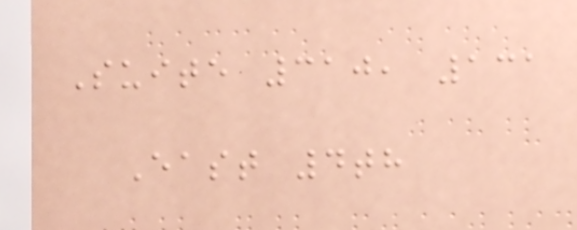Suite 310, 131
East 4th
